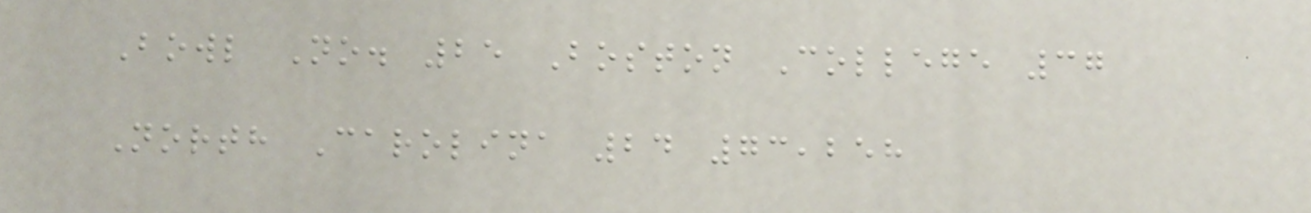Bowl No. 25 Boston College 37
North Carolina 24 73,258
